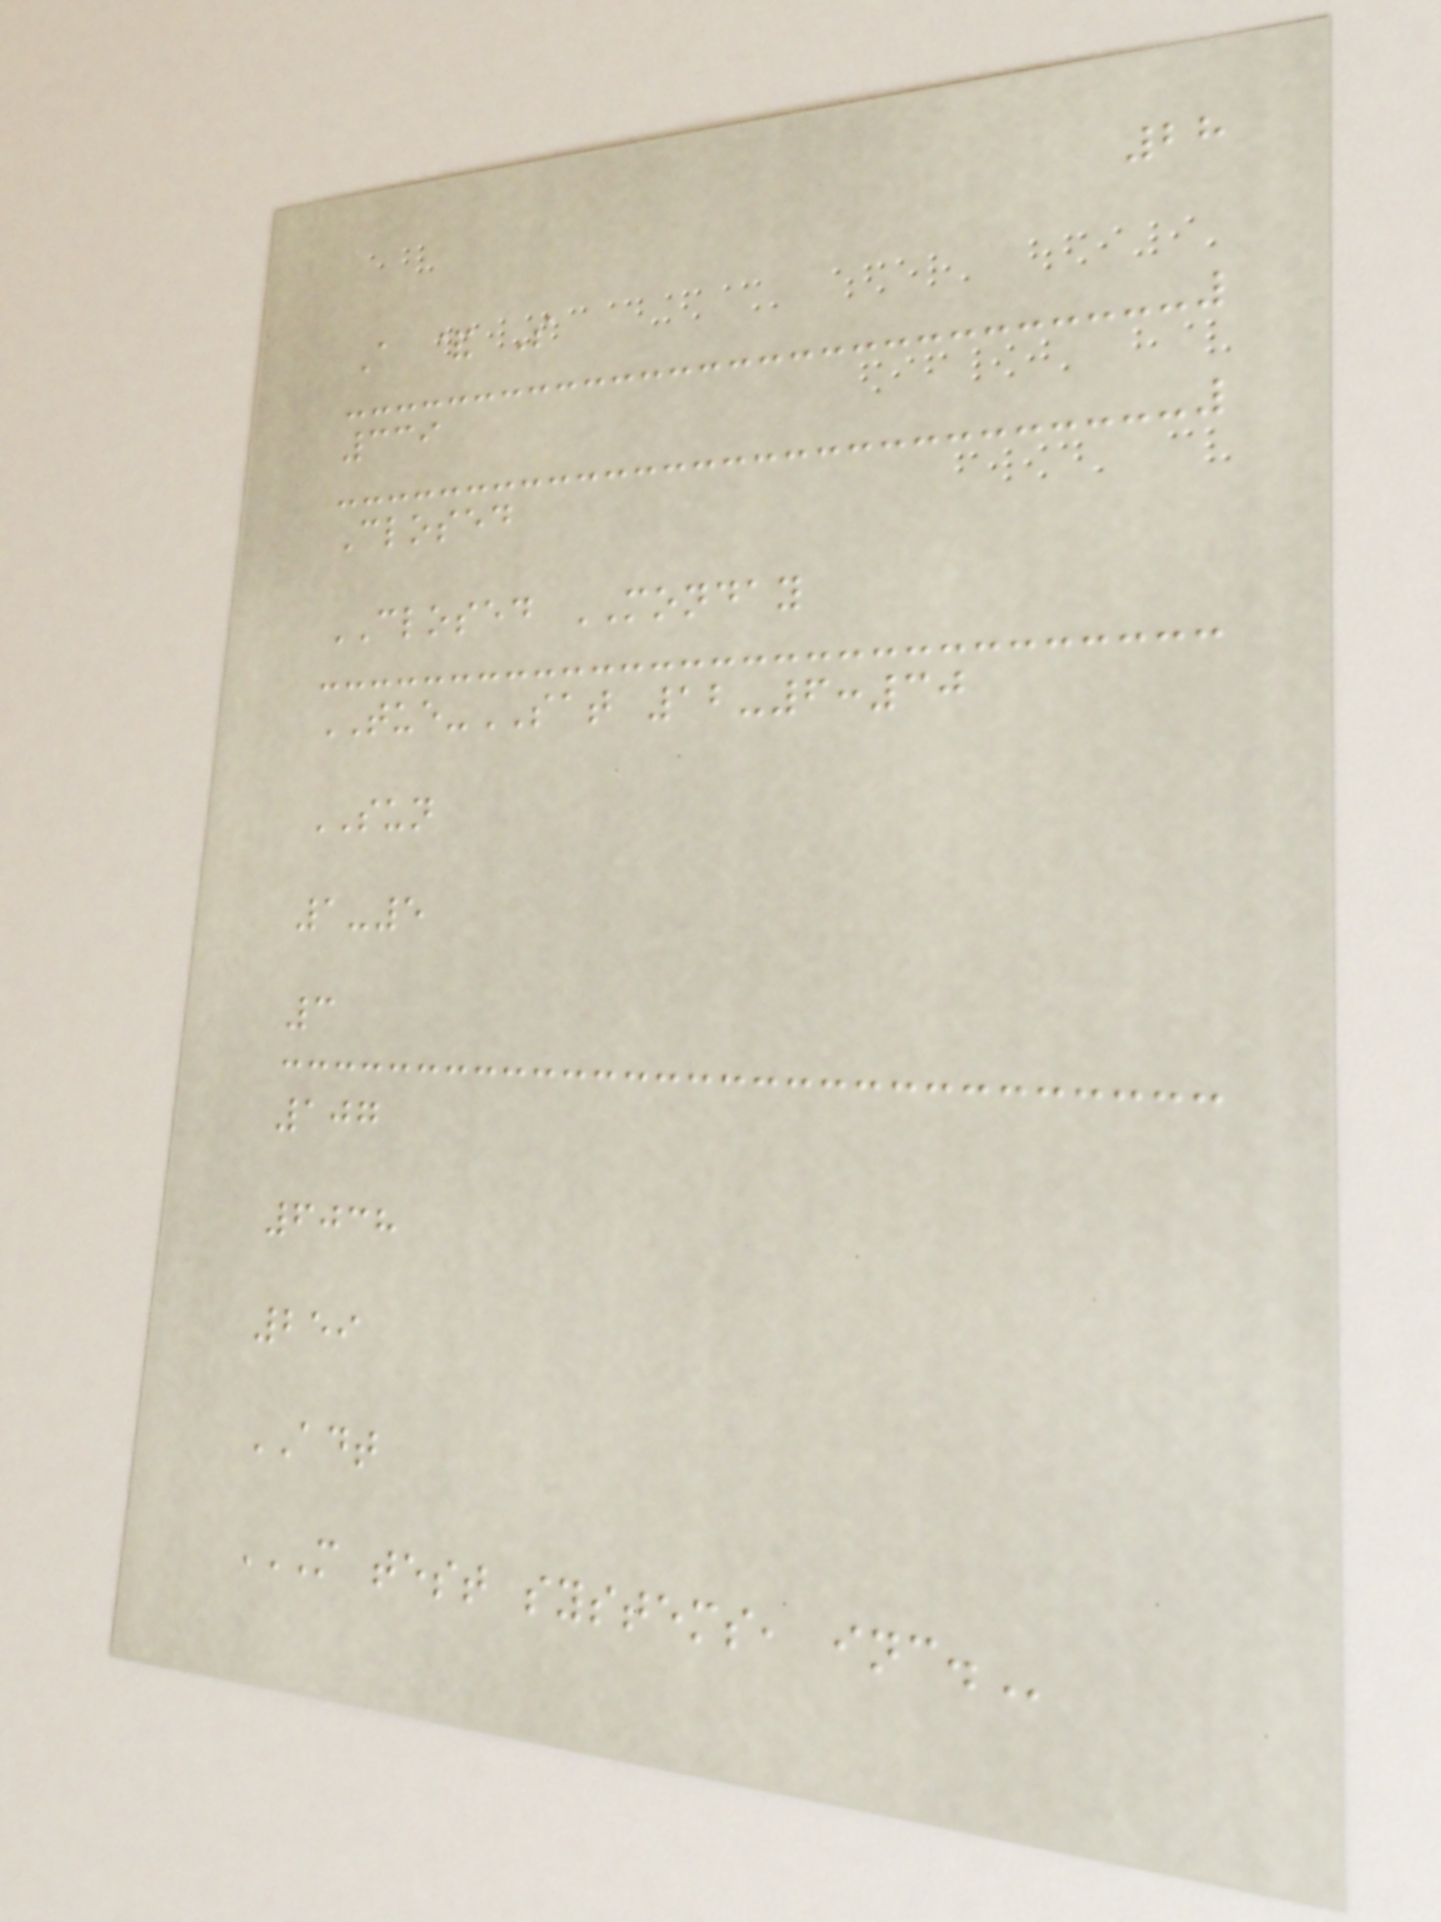28
A & S
339
Closed
CLOSED MONDAY
TUE-SAT 12-6:30
SUN
1-5
3
107
6038
259
ADT
M TEST SYSTEMS, INC.
